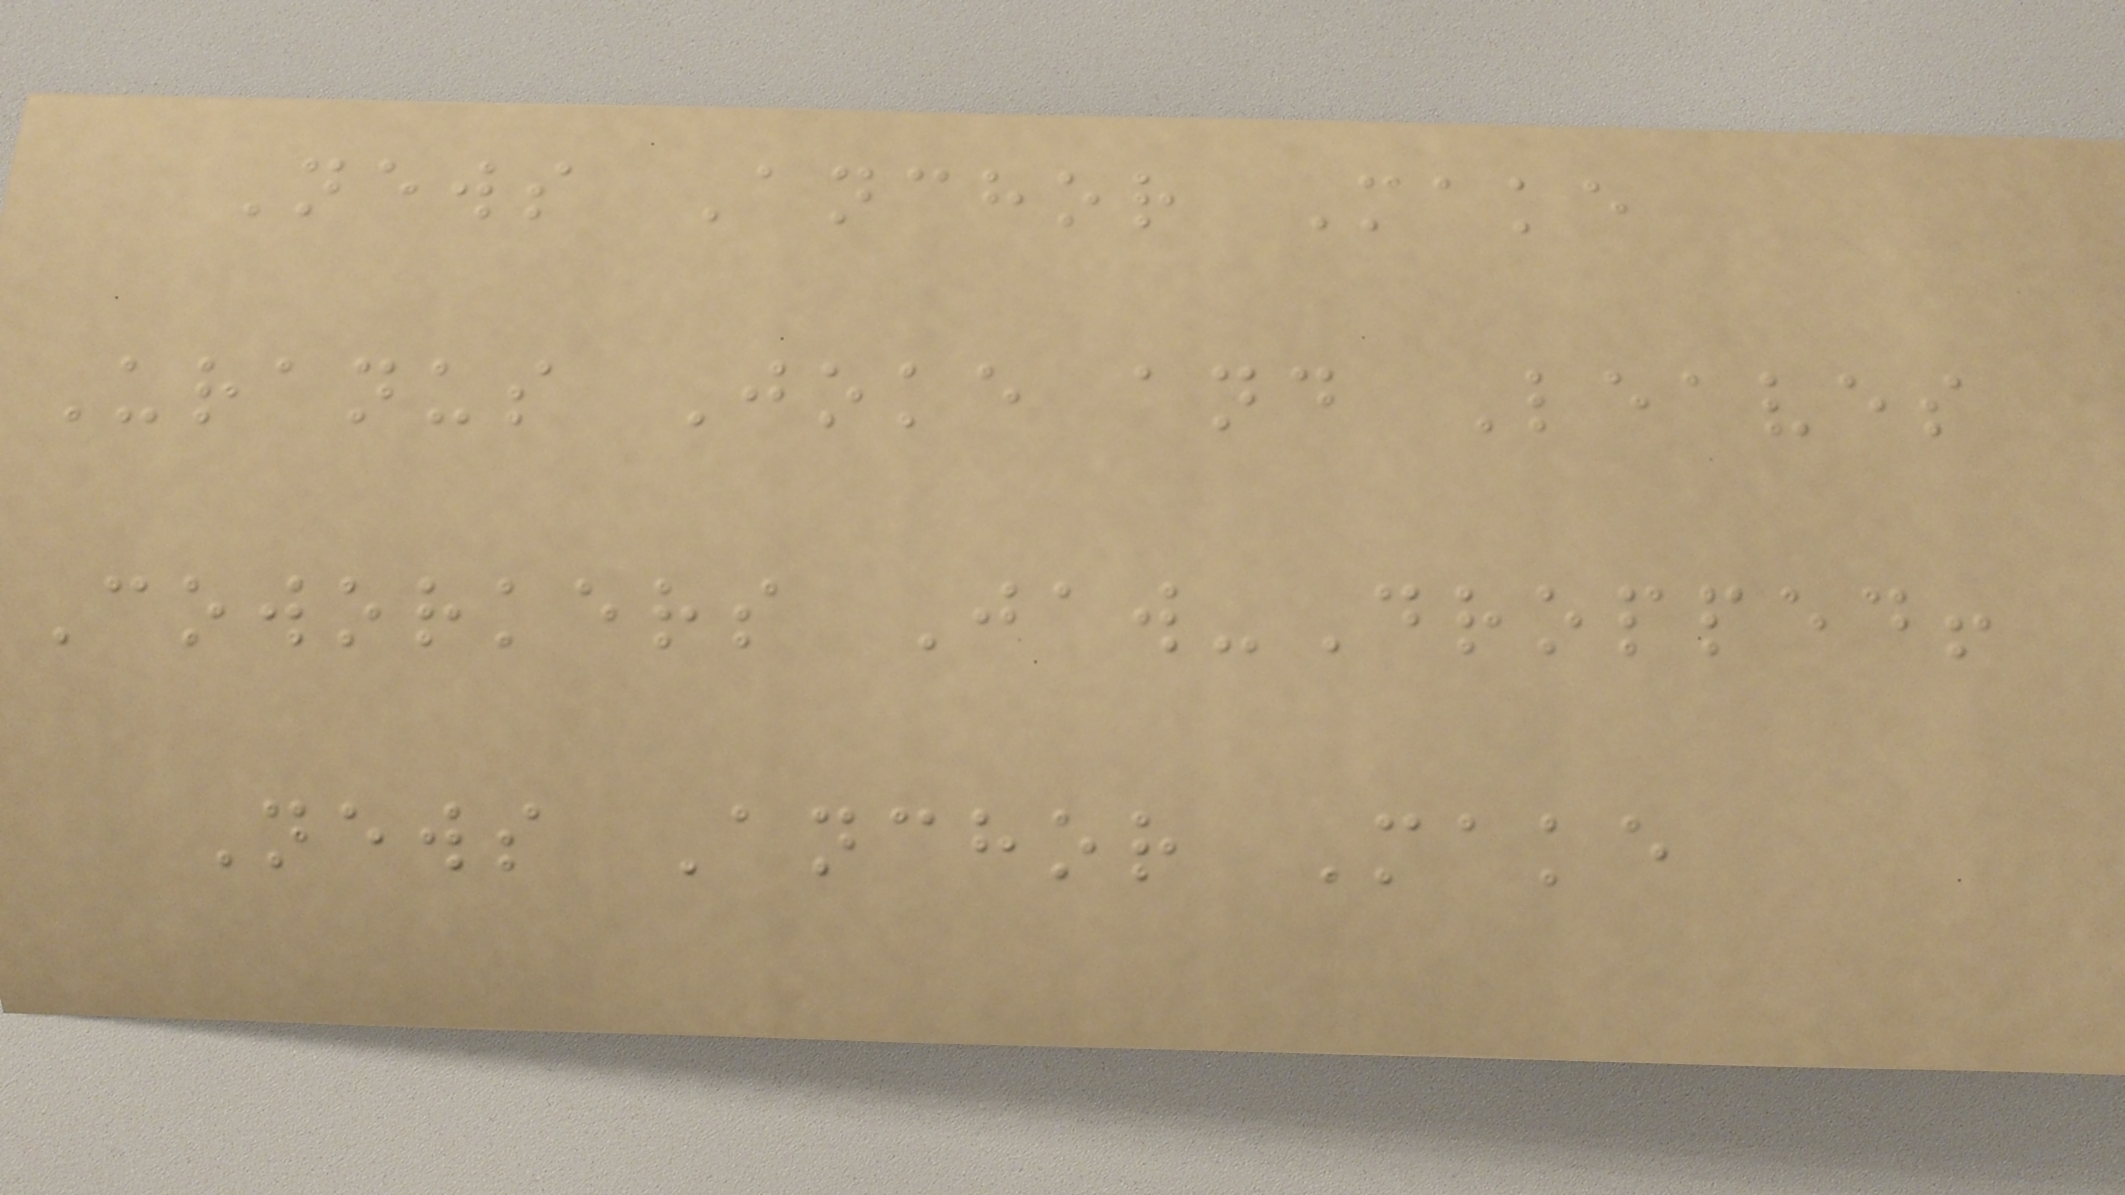News Anchor Make
Uranus Joke and Leaves
Coworkers Jaw-Dropped!
News Anchor Make
